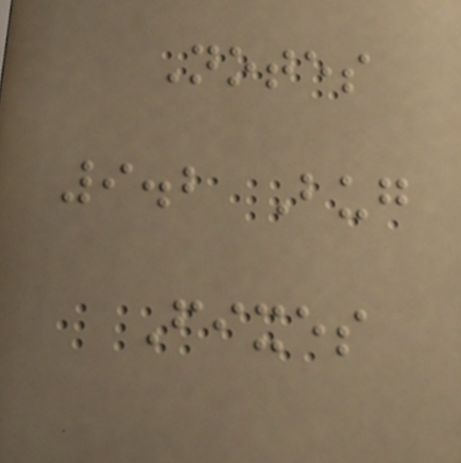Notes
9.2 Bug
Fixes
